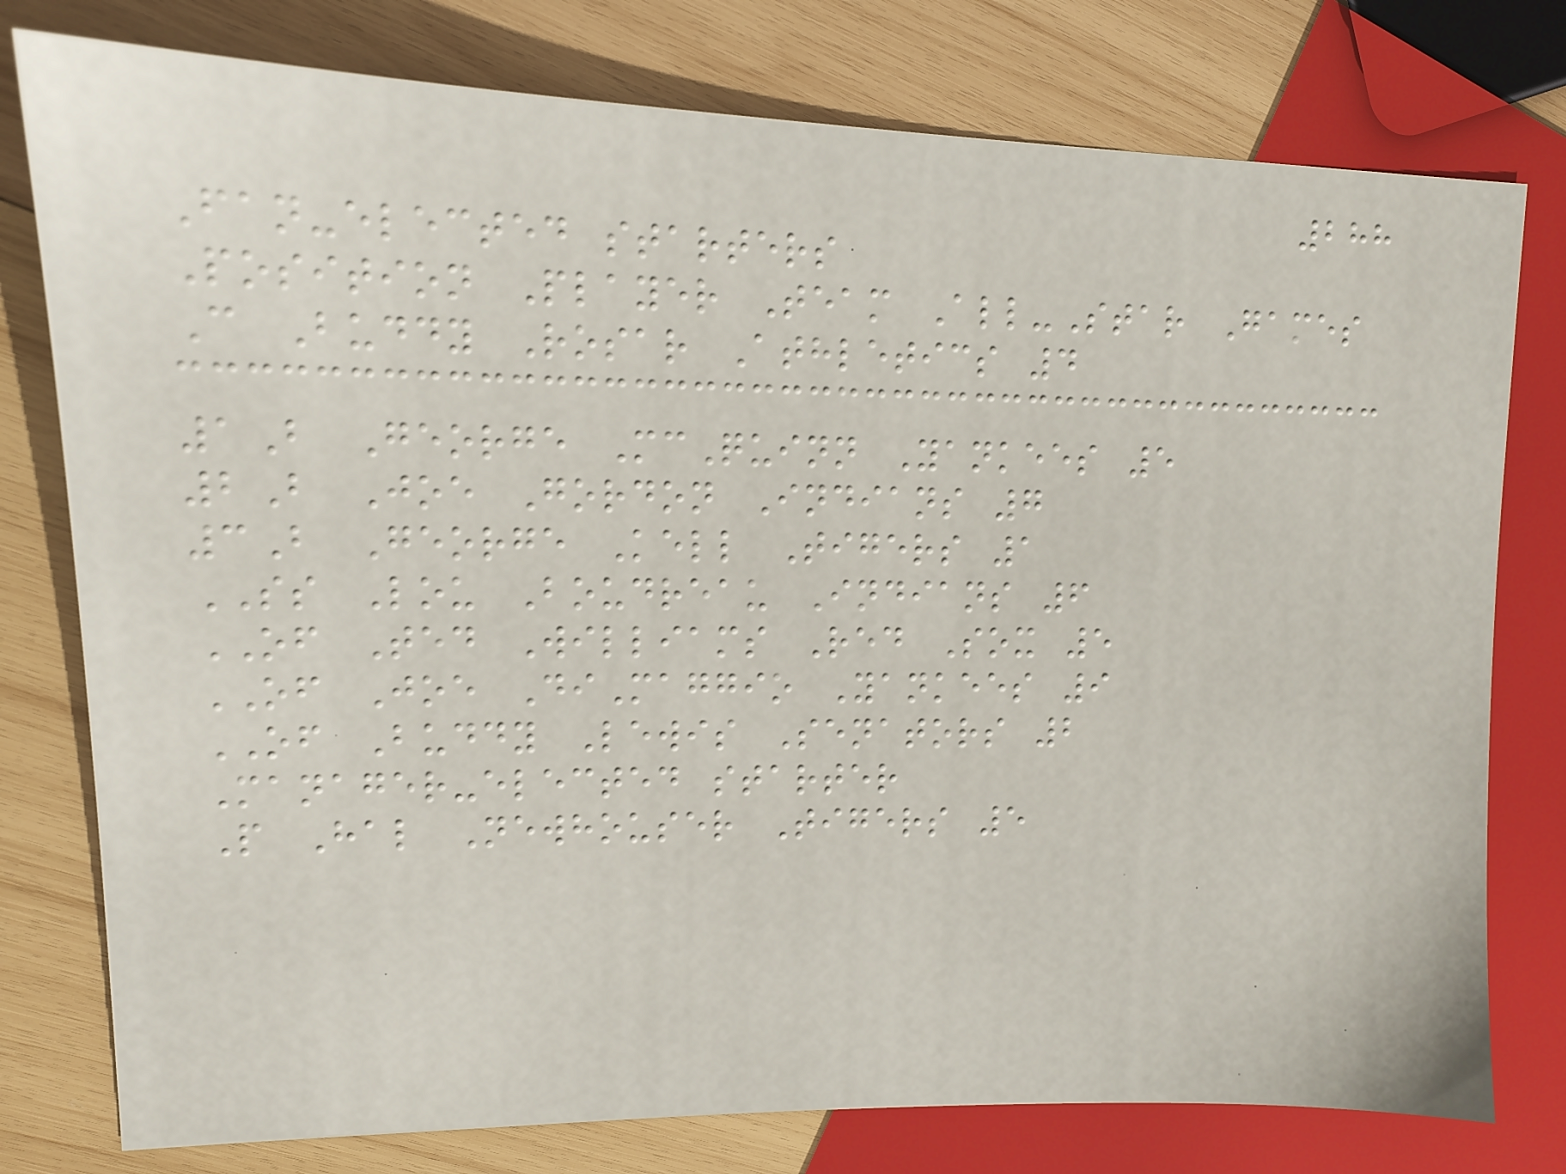288
Fan-elected starters
Position Player Team All-Star Games
C Buddy Rosar Athletics 4
1B George McQuinn Yankees 5
2B Joe Gordon Indians 7
3B George Kell Tigers 1
SS Lou Boudreau Indians 6
OF Ted Williams Red Sox 5
OF Joe DiMaggio Yankees 9
OF Buddy Lewis Senators 2
Manager-elected starter
P Hal Newhouser Tigers 5
